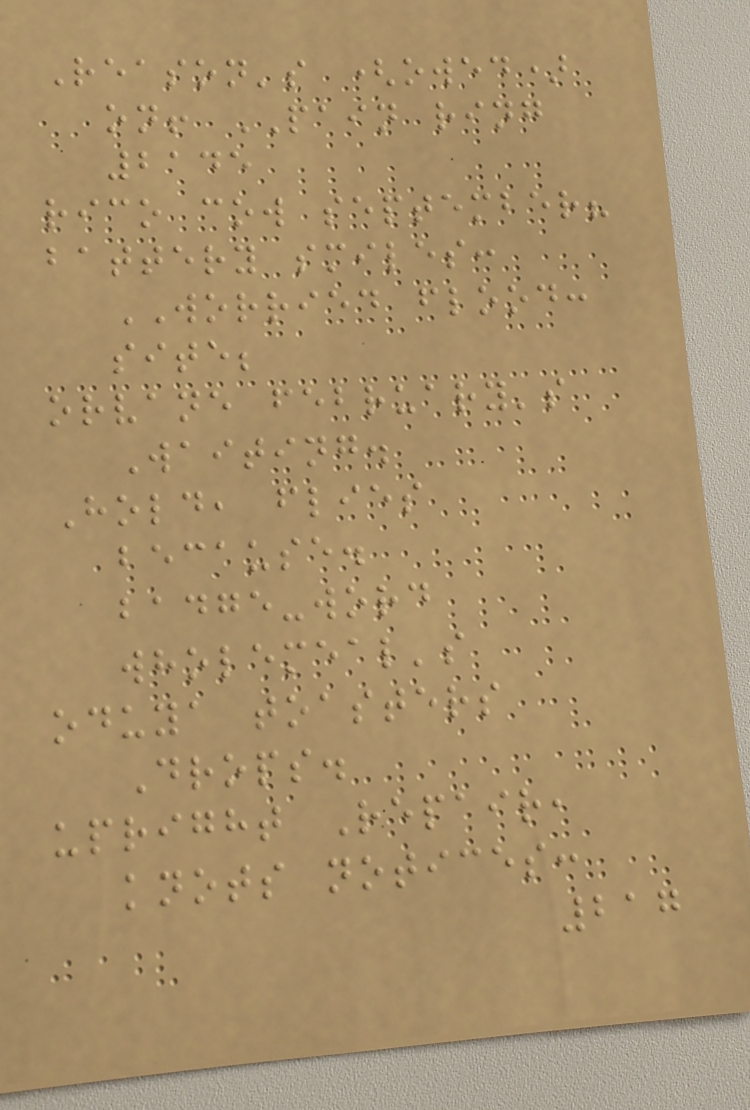Reason's (owed)
on! PAIN ring
2145
rico cow september?
battery smiles:
WORRIED flood:
site;
orvane february's
Waiting.
Hold, flies
because.
badge-word
wholemeal's
oduya toasters
Drops.
upright Repair,
knots notices:
217
